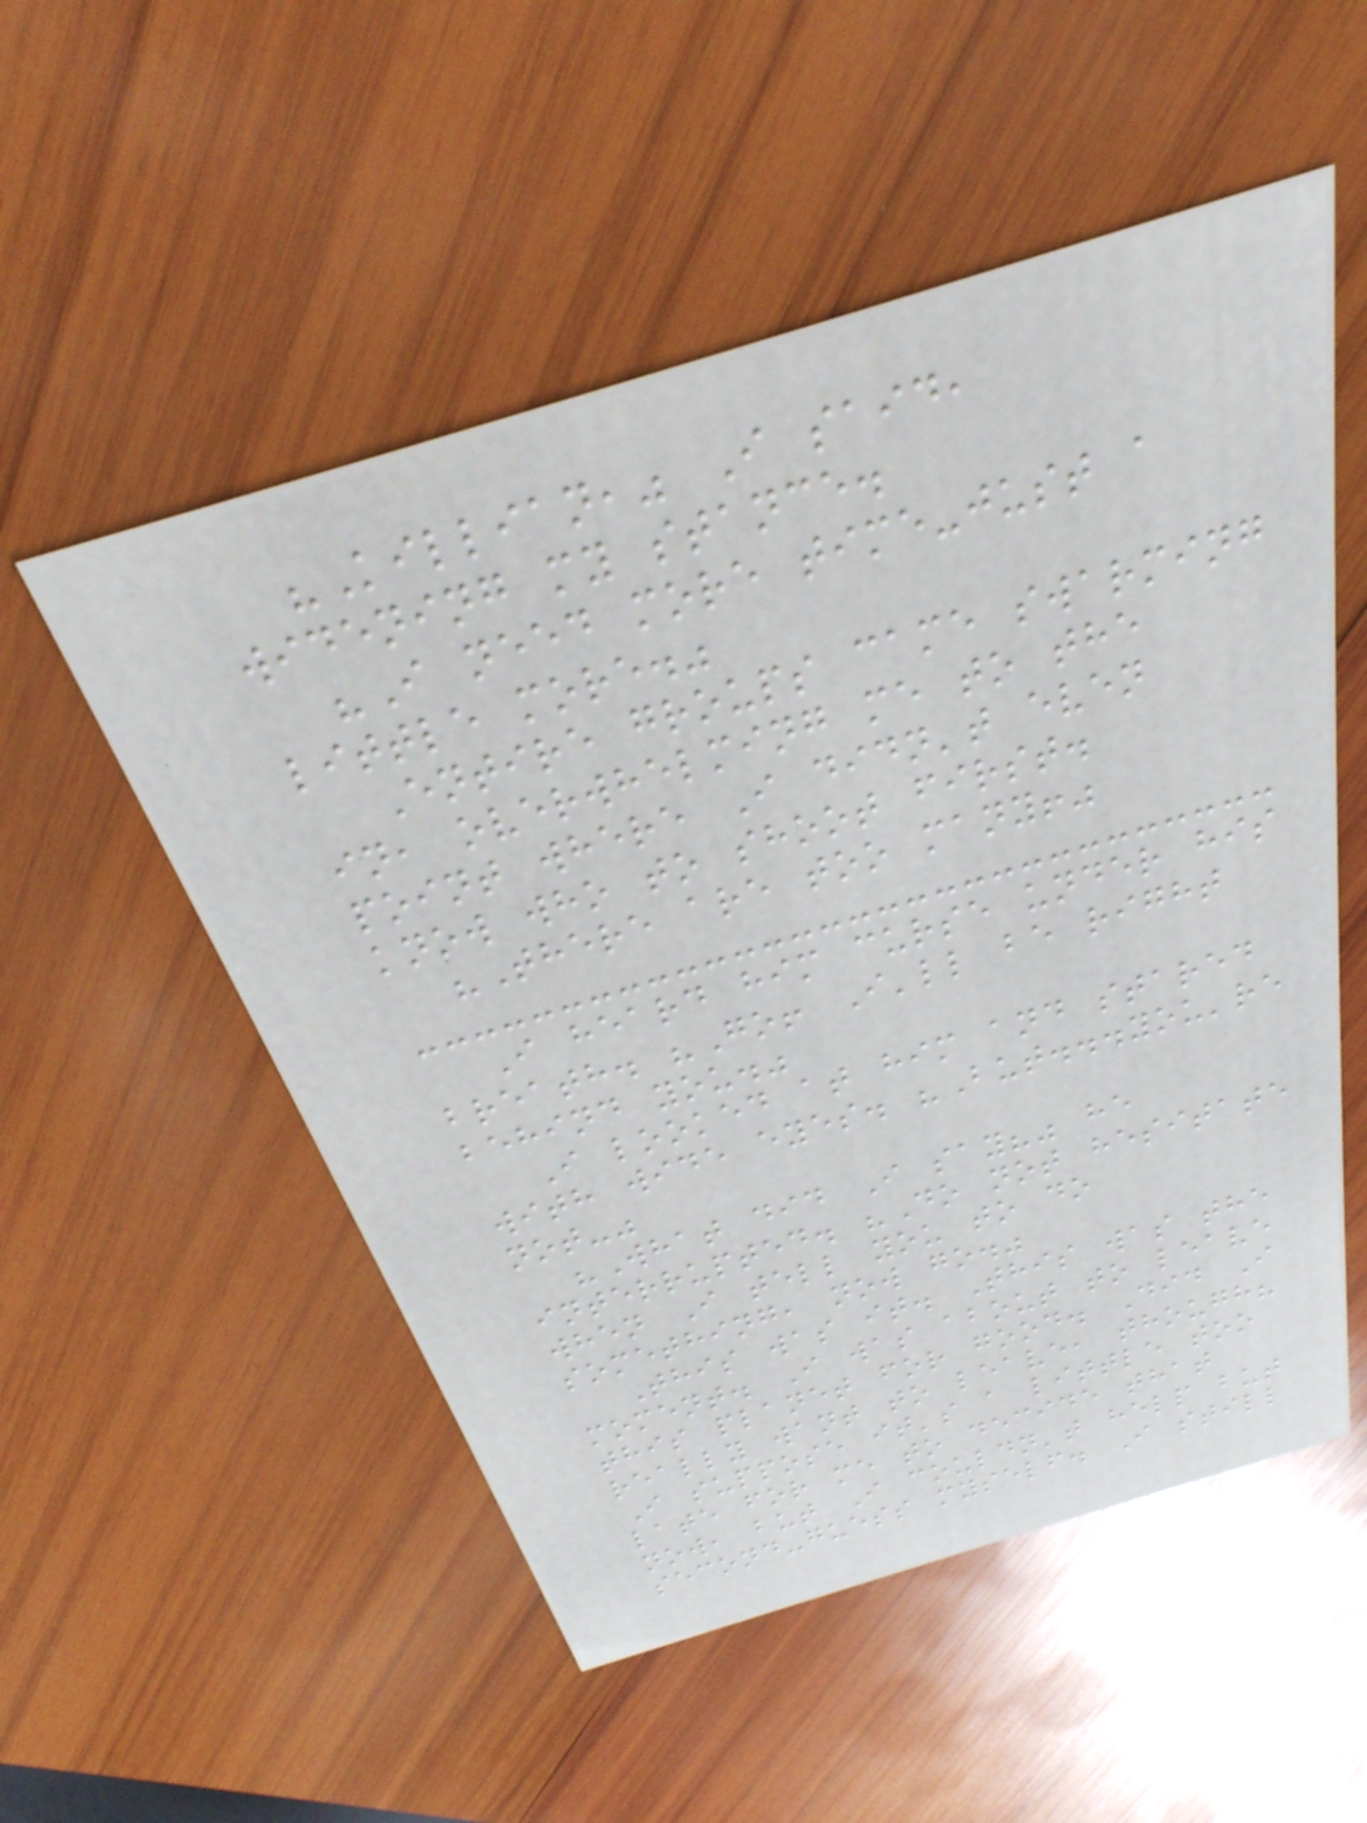"Killian," I said,
widening my stance.
"I need more time-just a
little more."
Entire groups came swarming
in, overwhelming me to the
point where I didn't even
know who to shoot first.
"There are too many!"
I heard him curse under his
breath. "Go! I'll be right
behind you."
I looked at him and stared
with wide eyes. "But...you're
not-"
"What did I say?" he
interrupted. "Do not hesitate
when I tell you to do
something, now go."
This was it. This was the
moment. I was about to leave
this planet for good. Did I
really want to leave, though?
I suppose it's a little too
late for me to decide that
now, but I couldn't help but
second-guess myself. I still
